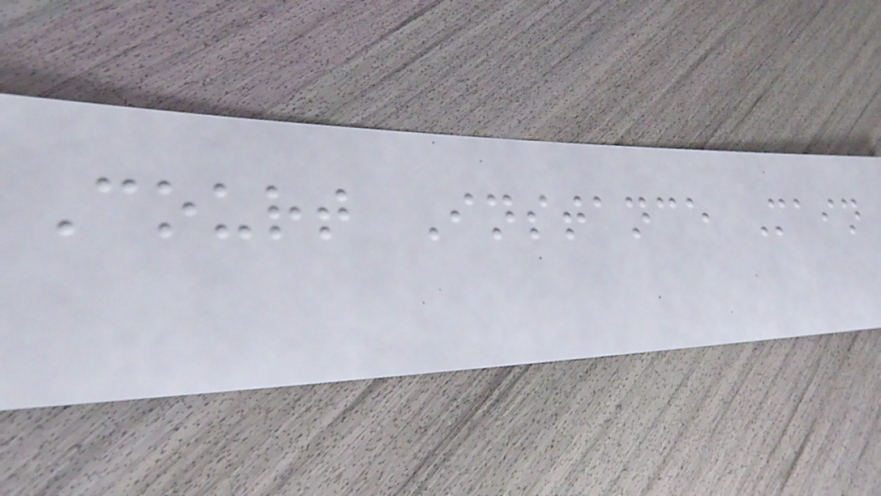Court Instance Main
